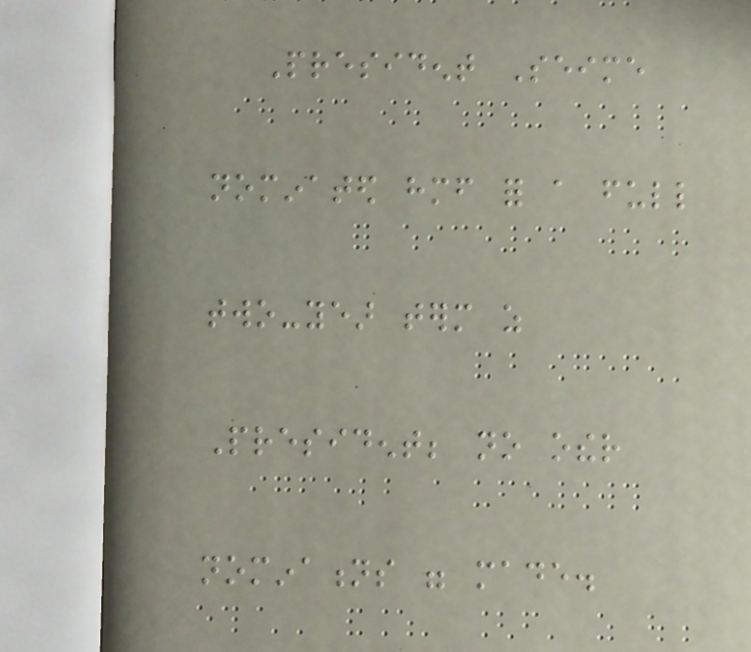President Seime
nominated himself for a full
two-year term as
President; no other
nominations were made.
